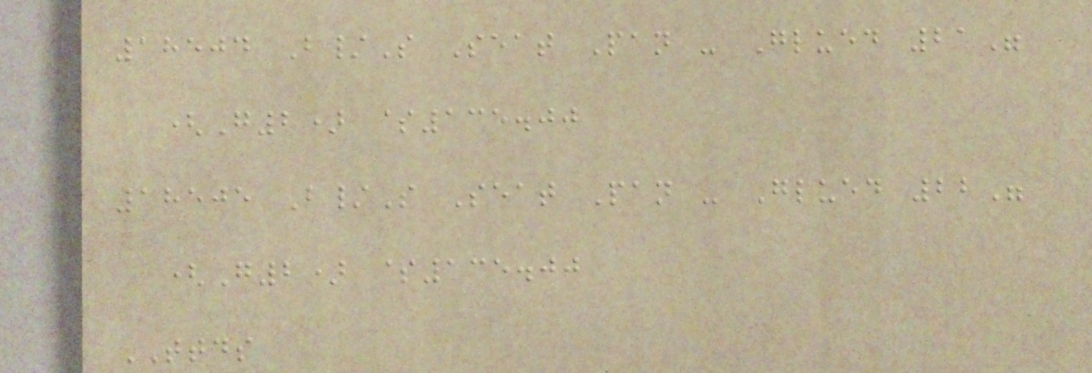18504 B/S Seat Pan - Glued 21"
(G2) $135.00
18505 B/S Seat Pan - Glued 22"
(G2) $135.00
TTDS
